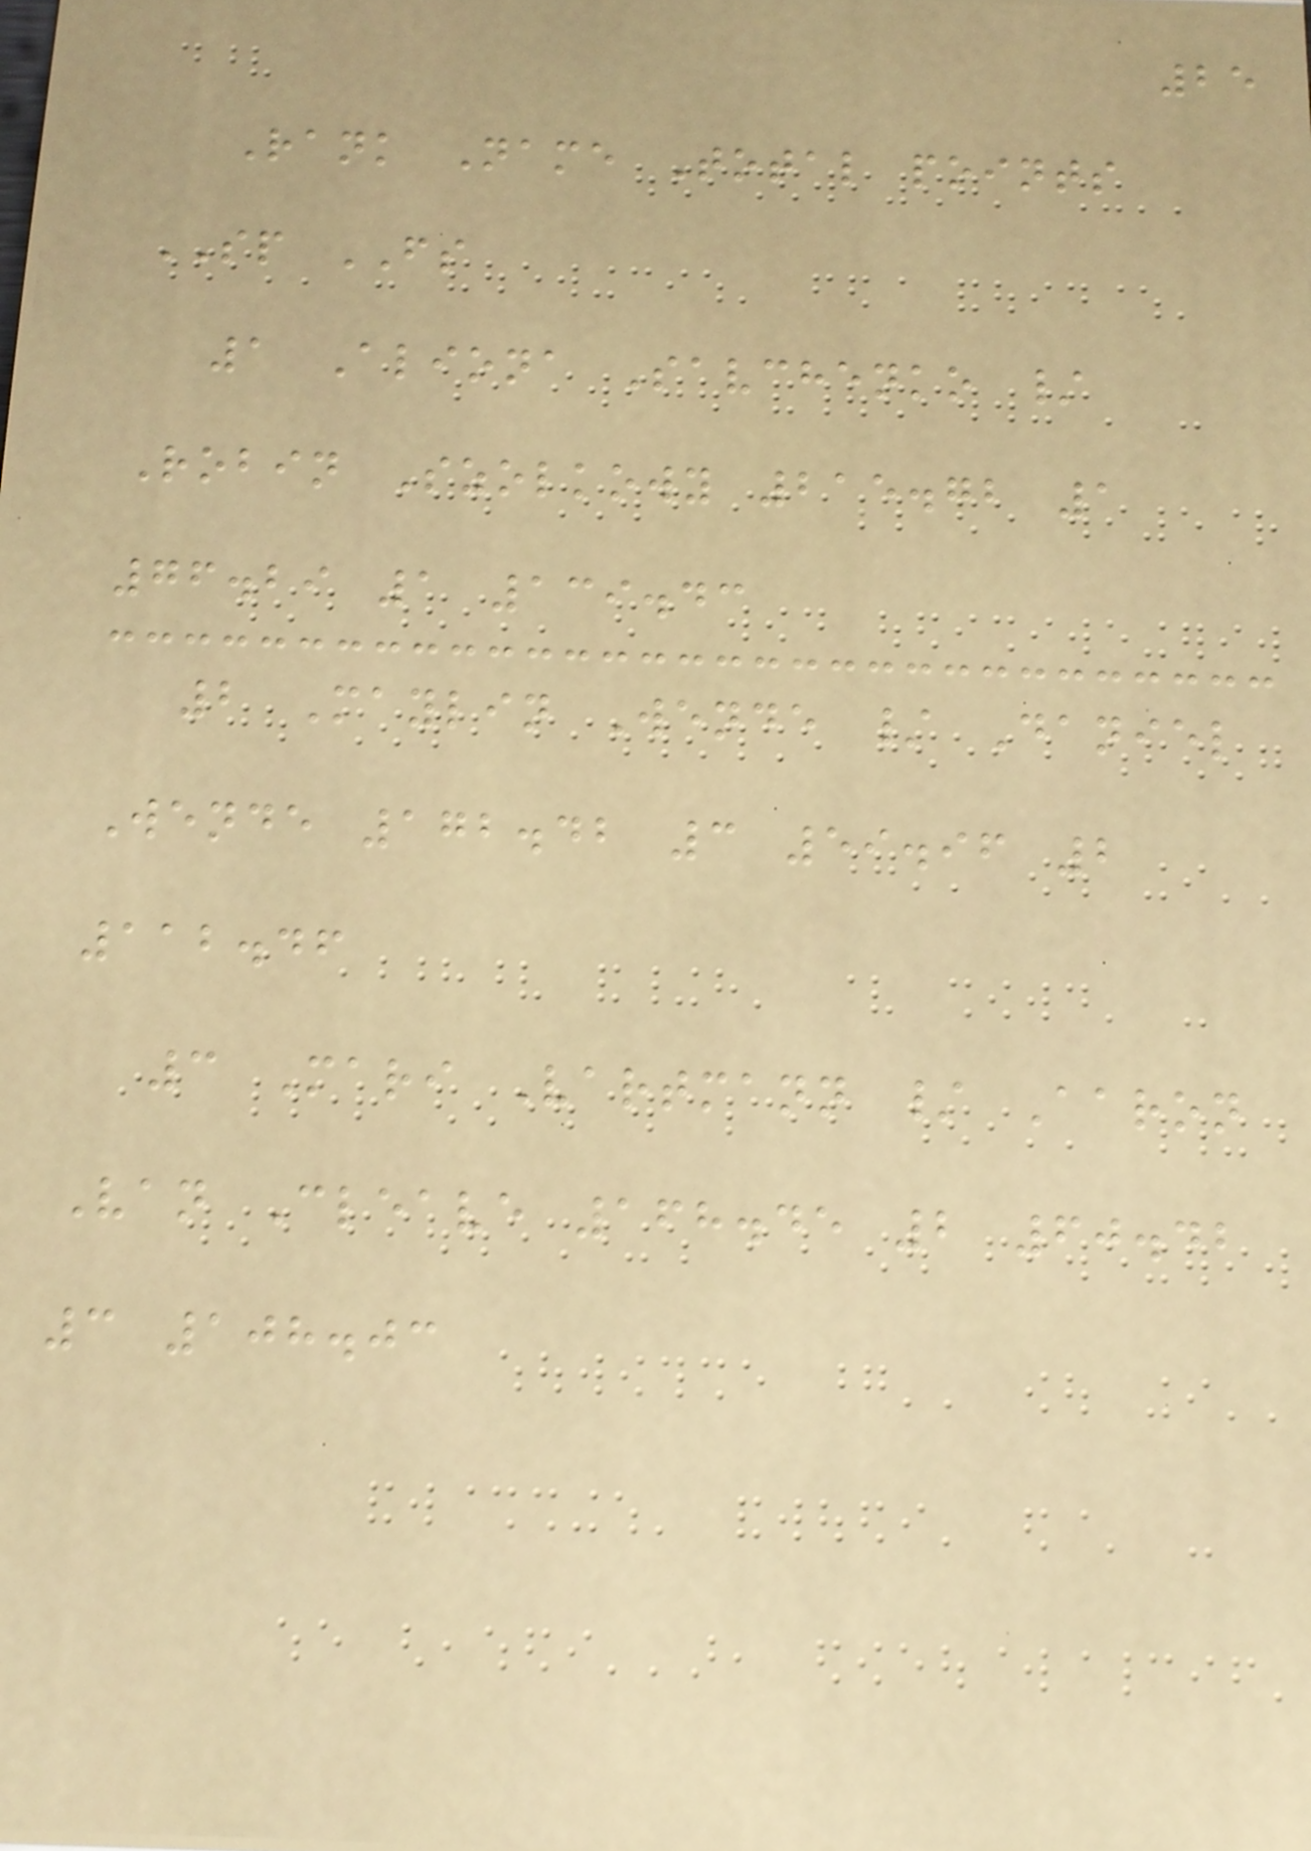25
Rank Name Total points
SP FS
1 Aliona Savchenko /
Robin Szolkowy 215.72 1
76.29 1 139.43
2 Maylin Wende / Daniel
Wende 172.42 3 59.96 2
112.46
3 Mari Vartmann / Aaron
Van Cleave 168.45 2 60.42
3 108.03
